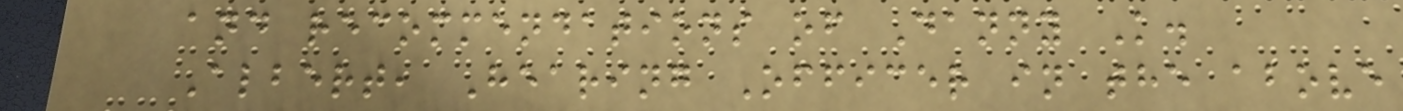and recommendations of Danny K.
Albert, Hearing Officer in the above
